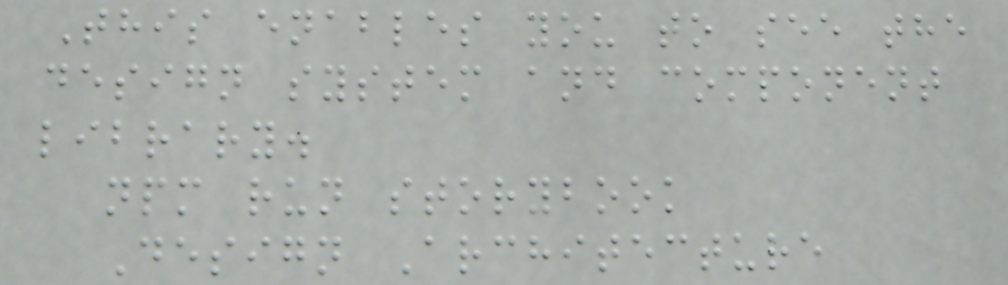This enables you to see the
design system and component
library.
npm run storybook
Design Architecture
